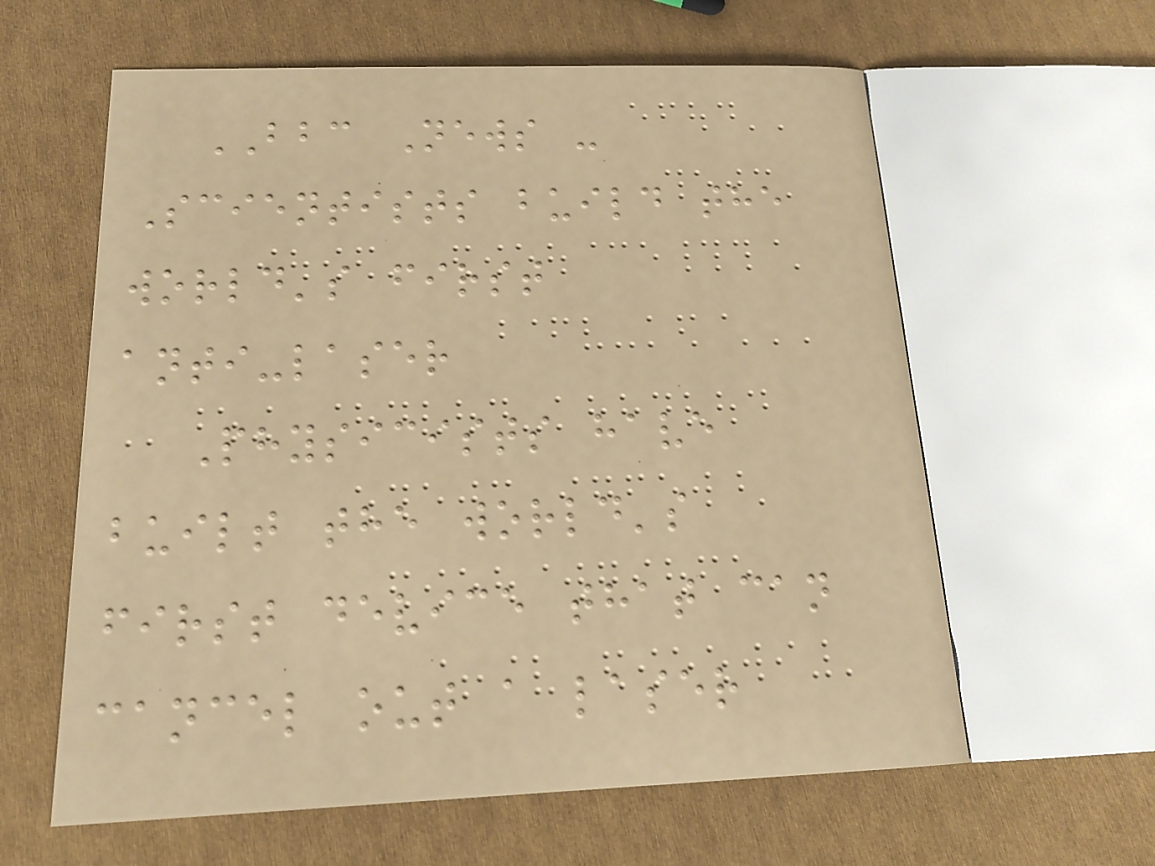BBC News -
Scientists build the
world's first
anti-laser
Physicists have
built the world's
first device that can
cancel out a laser
